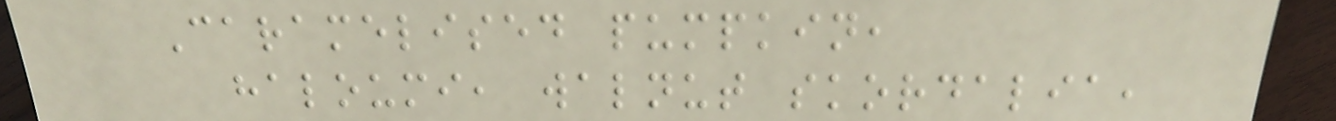Caramelised pumpkin,
haloumi, walnut skordalia,
